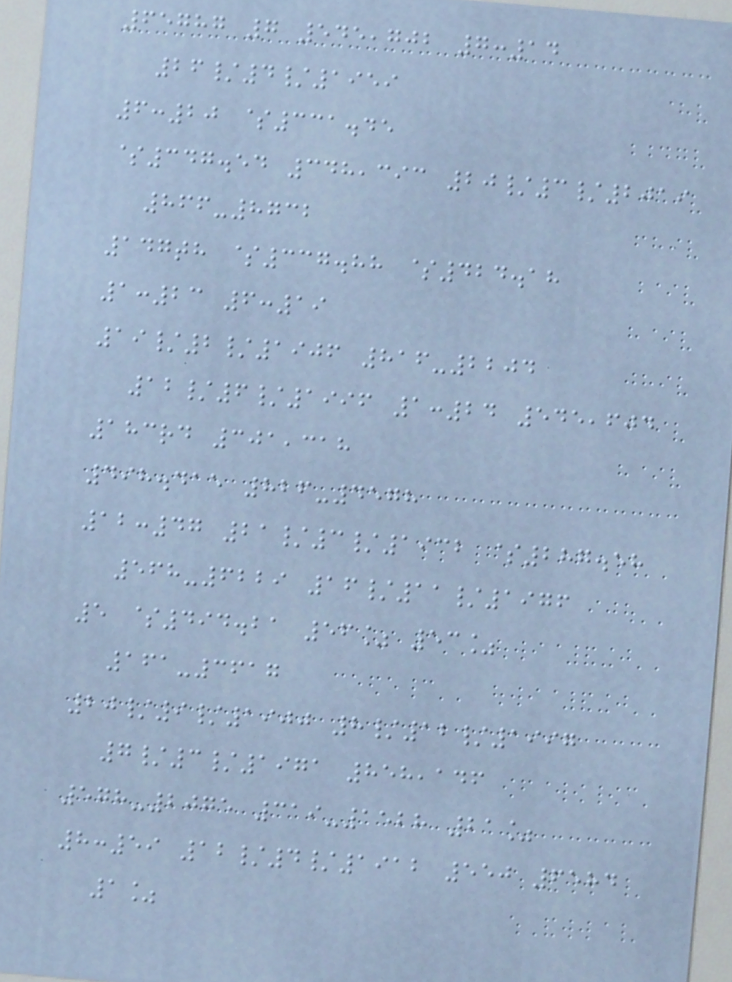65787 7 545,702 7:14
26/4/1959
6:20 $331.45
$347.54 348,393 20/3/2019
866-8732
147th $337.88 $424.18
1:23 6:19
19/2/1906 816-2204
12/6/1996 1:24 545,604
183rd 301,318
498.415 826-4578
12:47 21/3/1932 $287.58
568-6229 16/11/1976
5 $494.21 56% 53%
161-3617
20/9/1900 8/12/1997
7/3/1971 858,146
578-2075 319-1528 21%
8:59 12/4/1912 550 6584
1%
